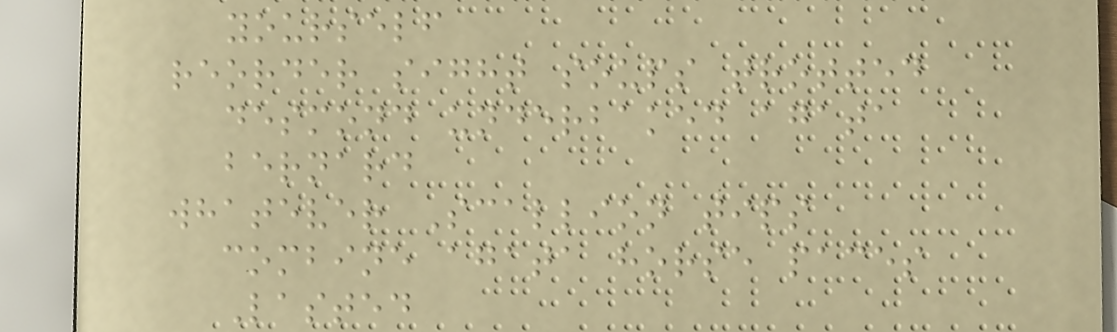yourself
reorder sight soups trotted
desmond underbaked agata
bernard
whatever Scallion tips
combine agata horse paces
Lasted
